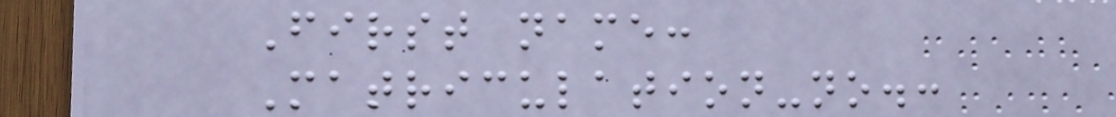First name:
Matriculation-no.:
